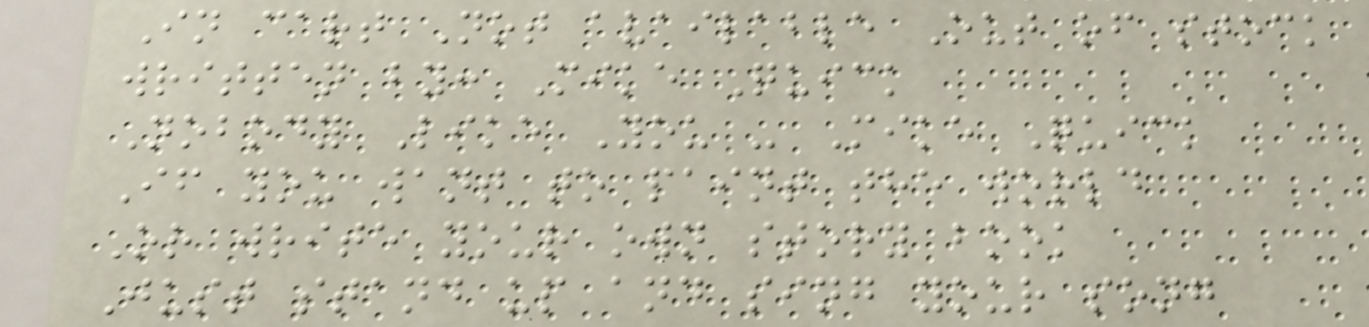In cart Not available Out of stock
written by: Mike Quick
Nobody Like You - Mike Quick
If you want to paint the world
Or write your own story book
Just stand up and sing your song
